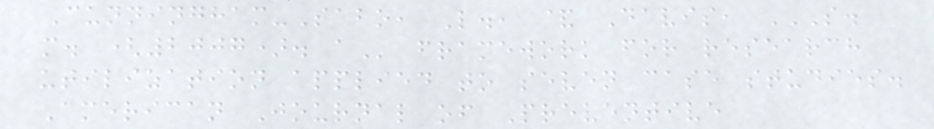Cunningham-Sabo, L., & Davis, S.
M. (2007). A framework for research
utilization applied to seven case studies.
American Journal of Preventive
